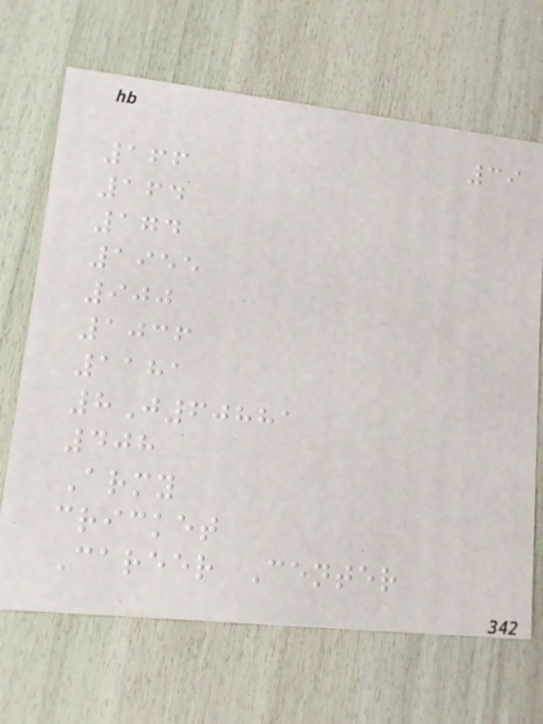39
166
164
174
1955
900
1036
1181
8J60881
408
Army
cricket
Career Center
